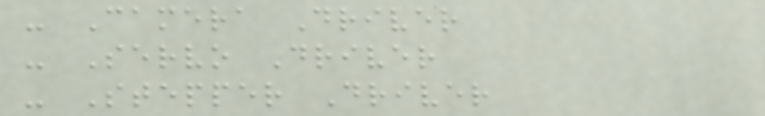- Camera Driver
- Servo Driver
- Stepper Driver
